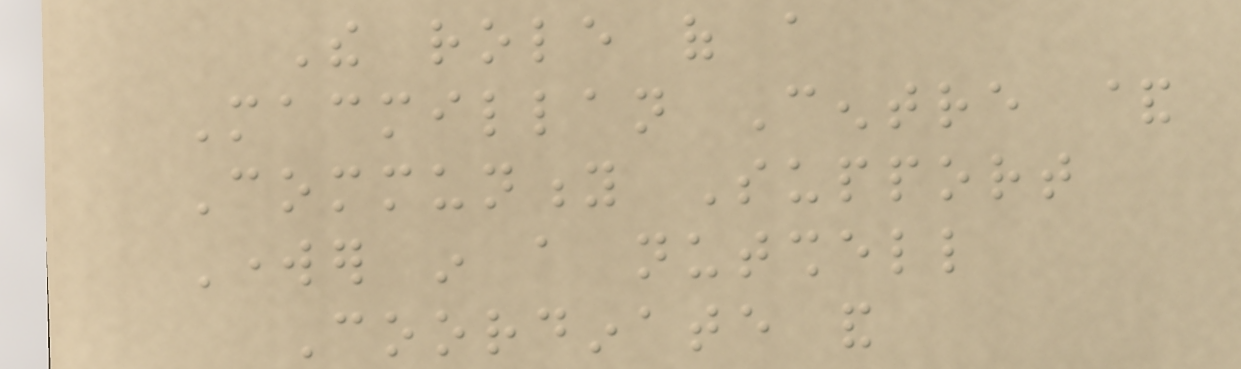The role of a
Macmillan Centre &
Community Support
Worker in a nutshell
Coordinate and
